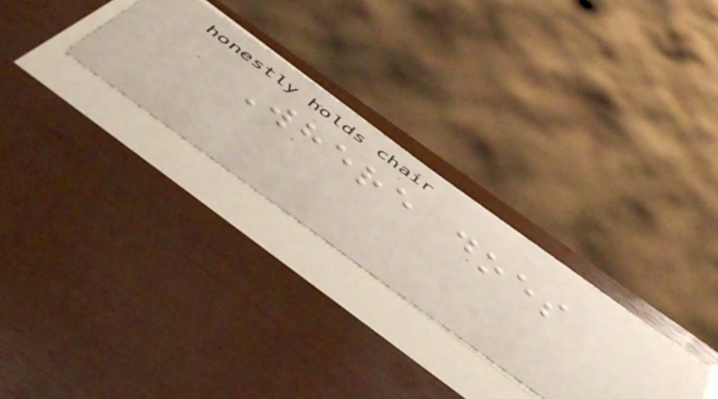Where does
